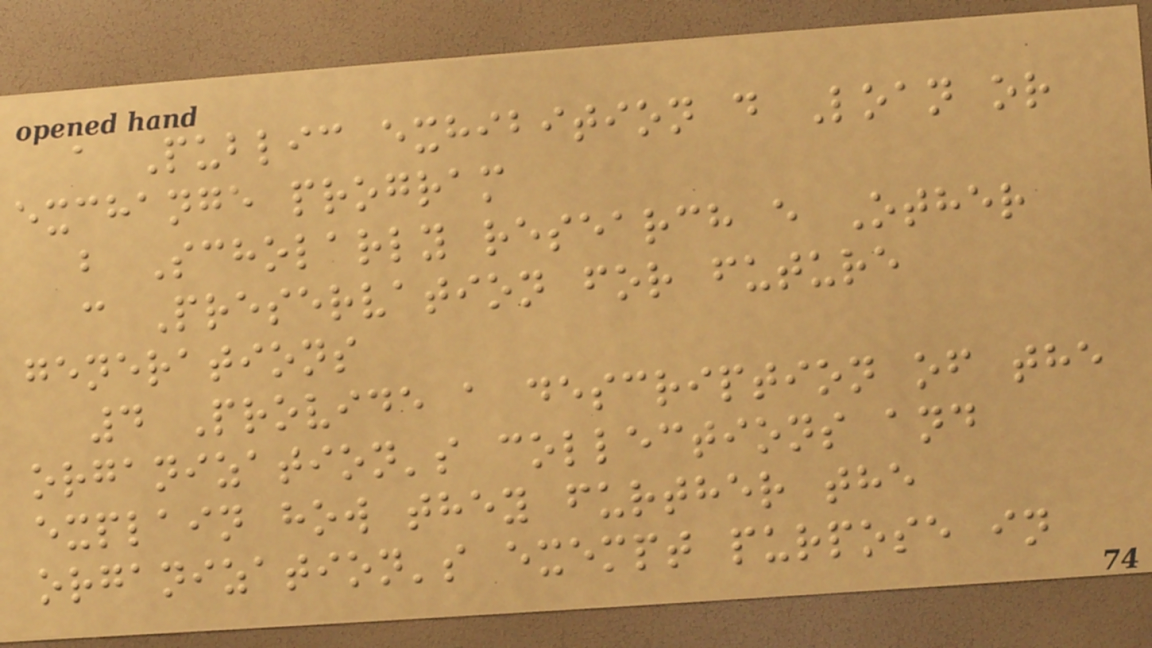a Public exhibition d Loan or
exchange program
b Scholarly research e Other
c Preservation for future
generations
4 Provide a description of the
organization's collections and
explain how they further the
organization's exempt purpose in
